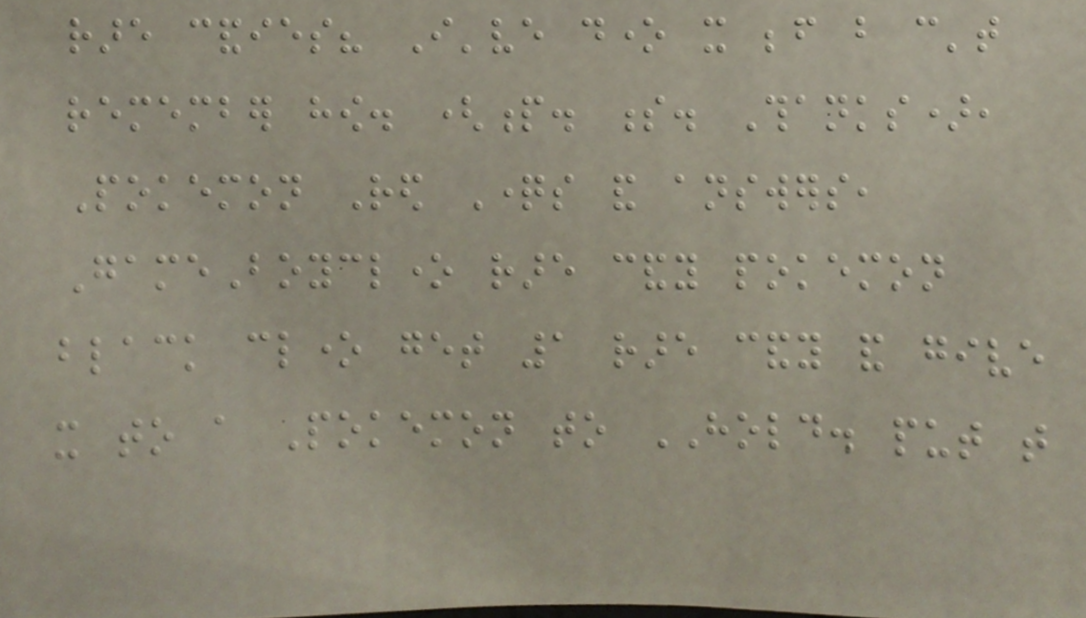rare candies? I've done it before but can't
remember how. (p. s. Thanks),
Pokemon Red Questions and answers,
GameBoyclone rare candy pokemon
black clone get 1 rare candy and give
it to a Pokemon to HOLD. put that
